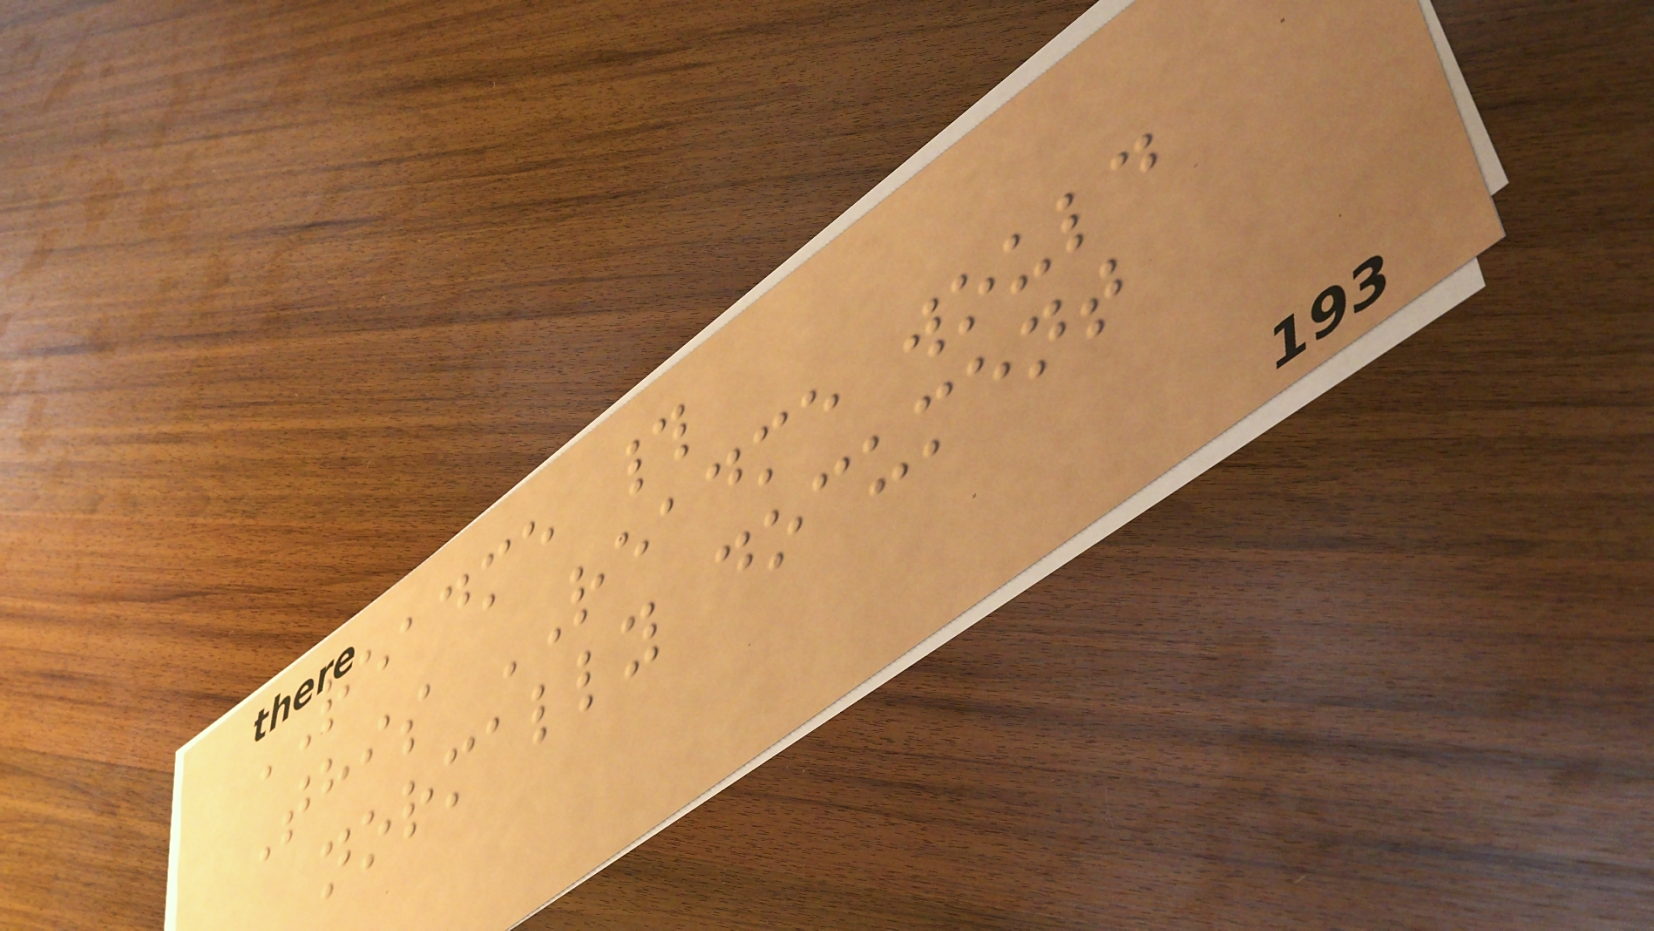README #
This README would
normally document
